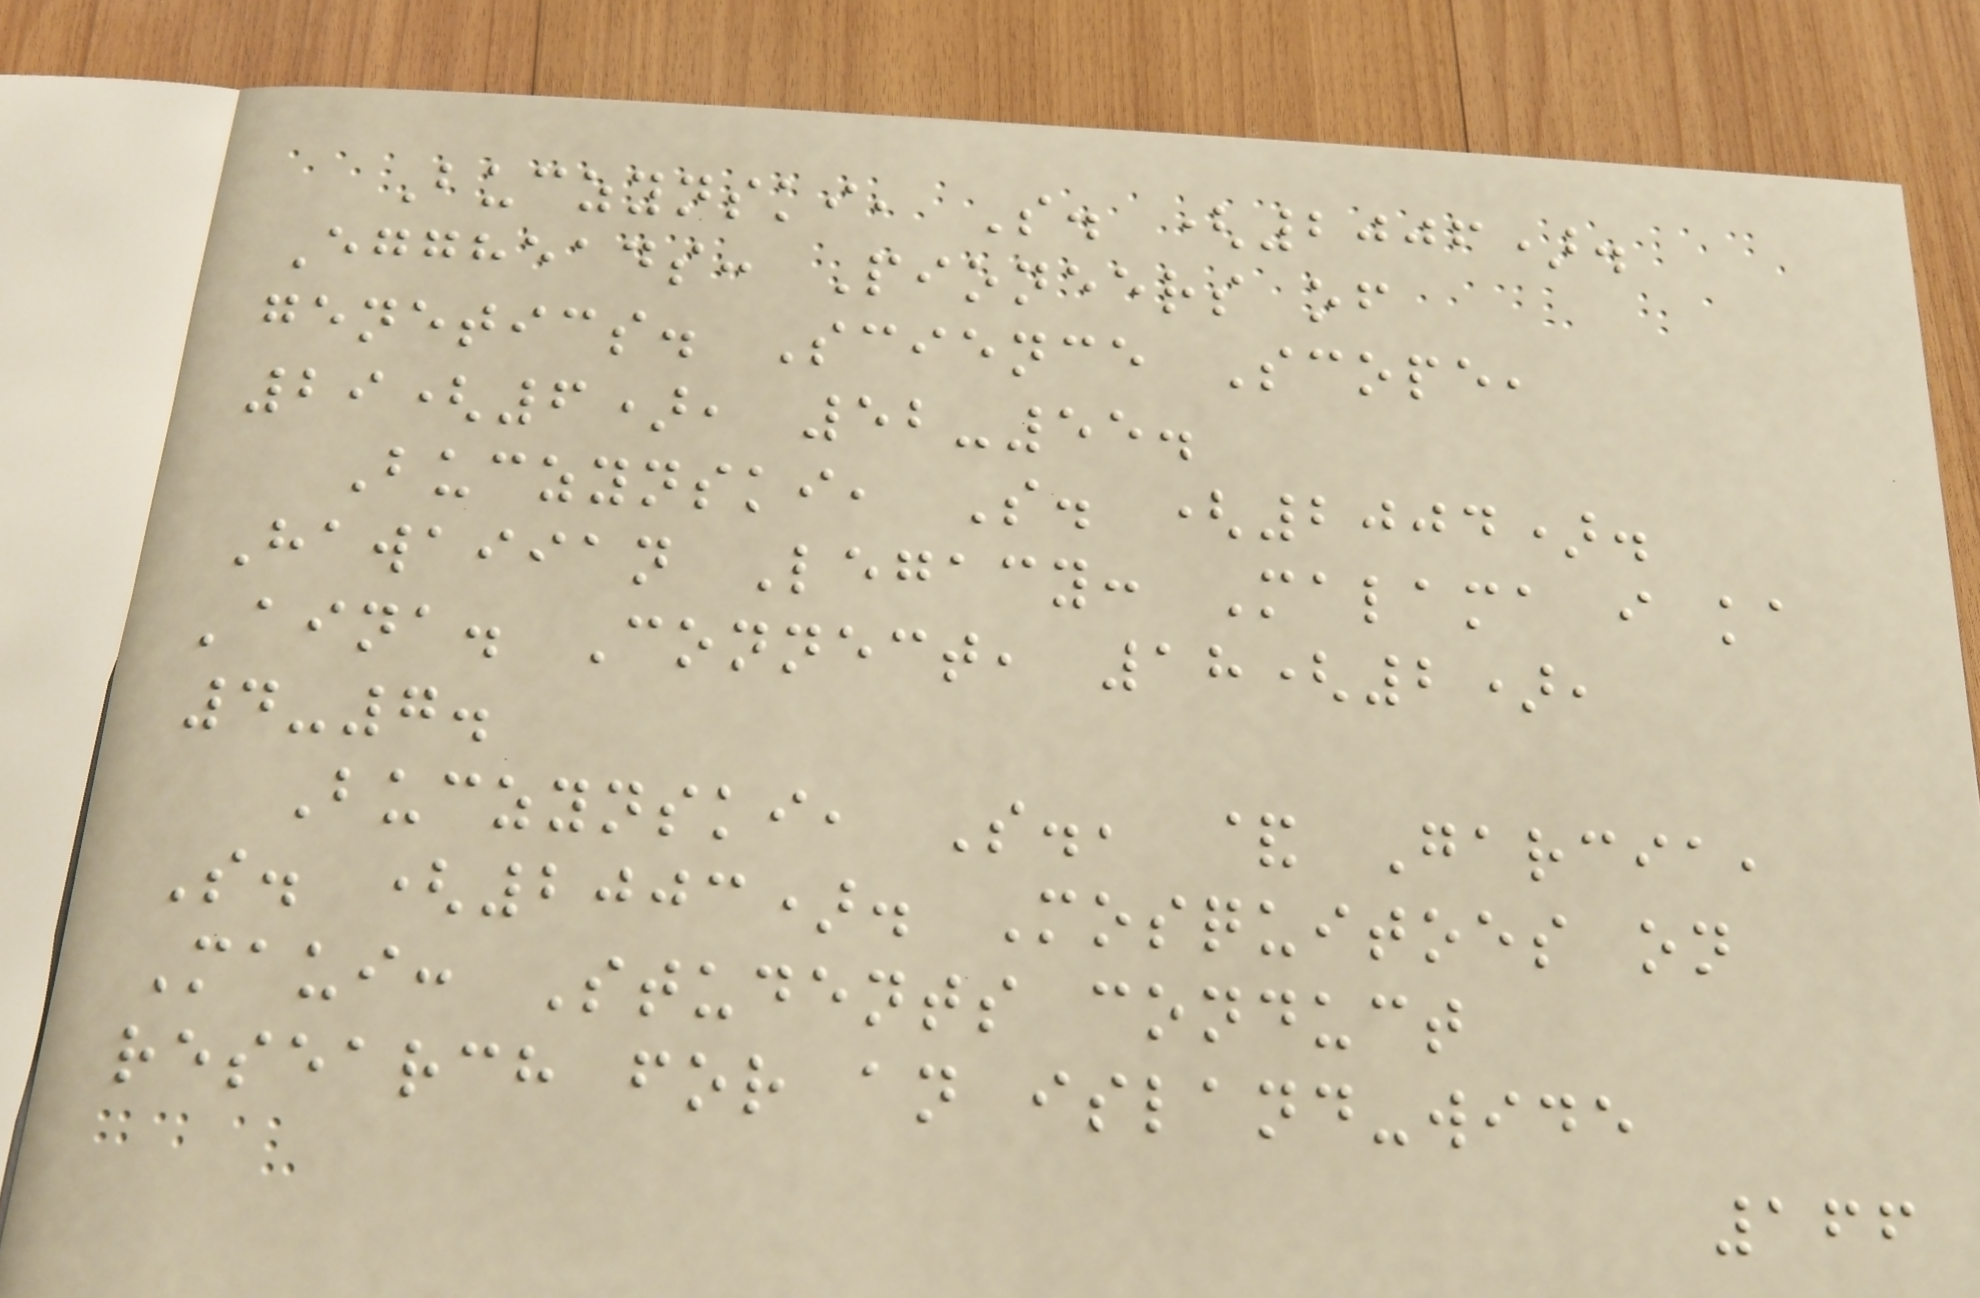Buczynski, S. (2006).
Eggheads: Pioneers of
genetics. Science Scope,
29(6), 52-55.
Buczynski, S. (2004).
Hawaiian Legacy: Malama i ka
'aina. Connect, 18(2),
4-7.
Buczynski, S., & Garcia,
S. (2003). Mosquitoes on
Maui: Students conduct
research for an island-wide
166
